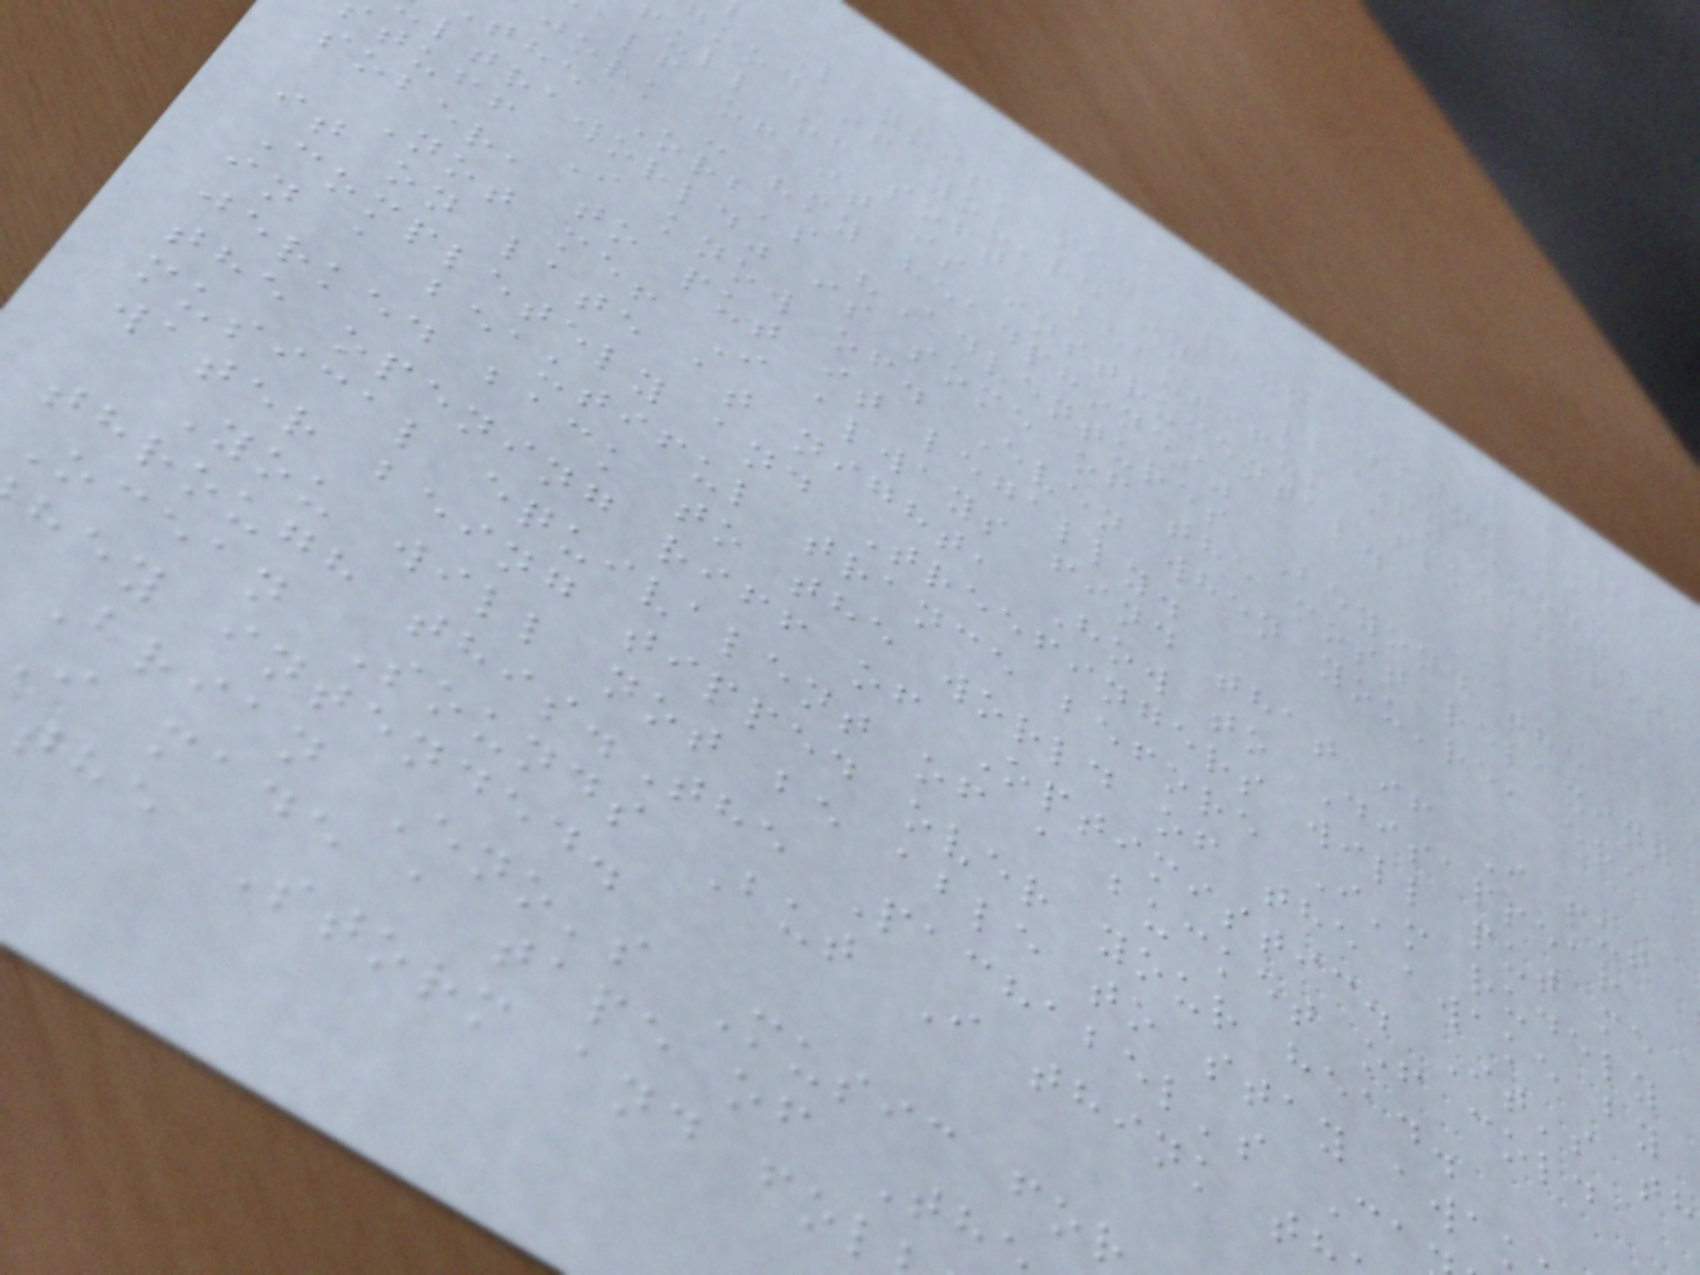221
Lanois' new album Shine is
ood if you're in a sleepy mood.
full of soft, beautiful atmospheres,
alf of it is instrumental.
jork - "my headphones"
the Orb's "Adventures Beyond the
ltraworld" is some of the most relaxing
tuff I know of. Even when you're, er,
sober, to put it legally.
Not me! I always find that if I put
it on late at night, How to Disappear
Completely and Treefingers will put me
in a beautiful trance before I'm rudely
jerked back to the world of the awake by
the opening riff of Optimistic. It's th
musical equivalent of a bucket of cold
water being tipped over your head.
You will not be able to stay awa
through this.The Pachabel's Ca
Ocean Sounds But I think t
hey intended.
Brian Eno's Music for
i made a tape of Th
the Storm and fol
